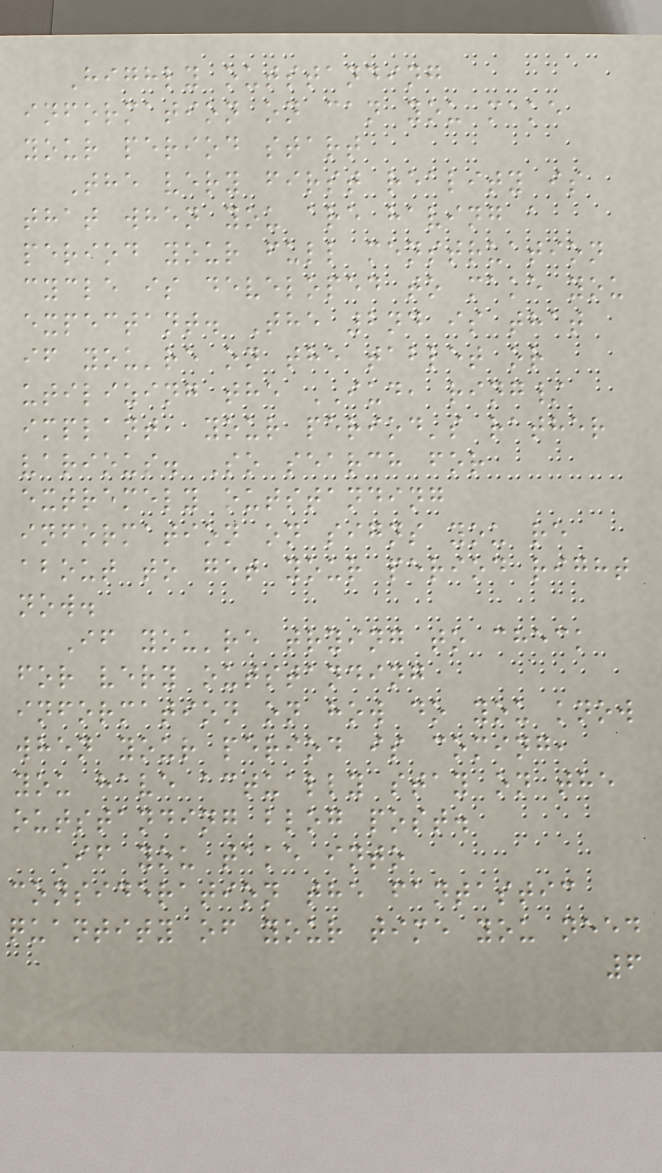Highly outstanding
information on can you make
your period start
The very first reality is
that when you are having a
period your full menstruation
cycle is developed to make you
expectant. The 2nd is that
if you're on the tablet or
utilizing the IUD, ring/
implant, your period's rather
various. So search for
extremely outstanding
information on signs you re
about to get your period right
now.
If you're trying to check
for very outstanding
information on how do you know
when your period is coming,
you have actually stay on the
outstanding blog post.
If you take into
consideration the fantastic
quantity of your time you need
6
